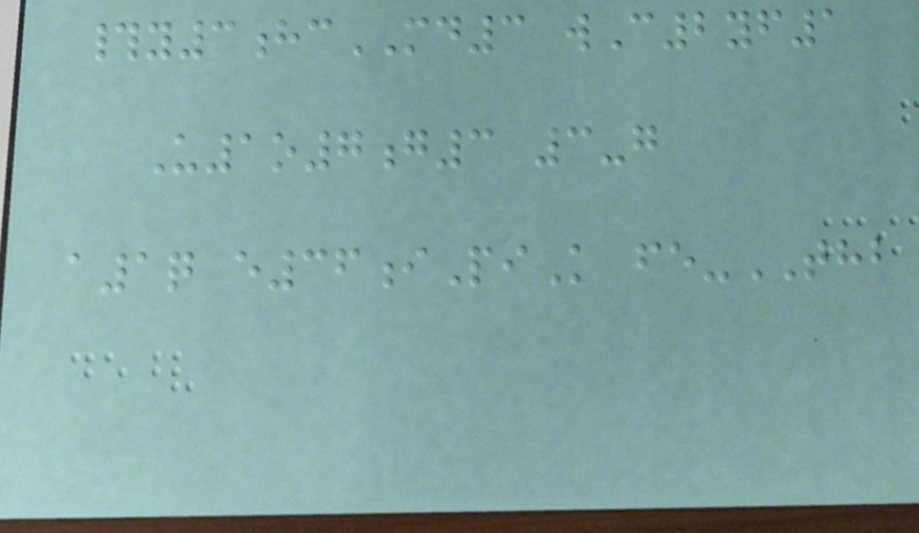#y3hcMD3 wC2yf1
U1o7g3 3-g
a1q e36iPiK fe-THB
